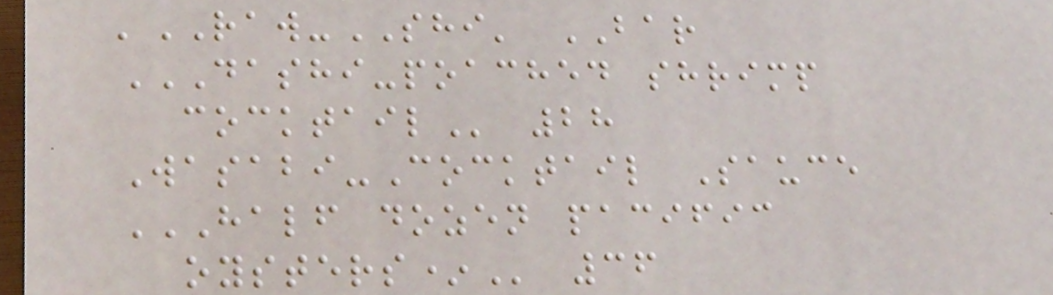'RAW-SHI' BAR
DASHI-POACHED SHRIMP
COCKTAIL 28
Wasabi-Cocktail Sauce
HALF DOZEN PACIFIC
OYSTERS* 36
